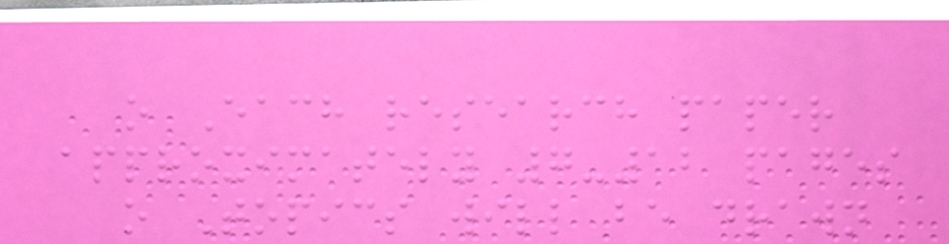o Each research paper
approximately 7-12 pages
o Topics will be drawn
